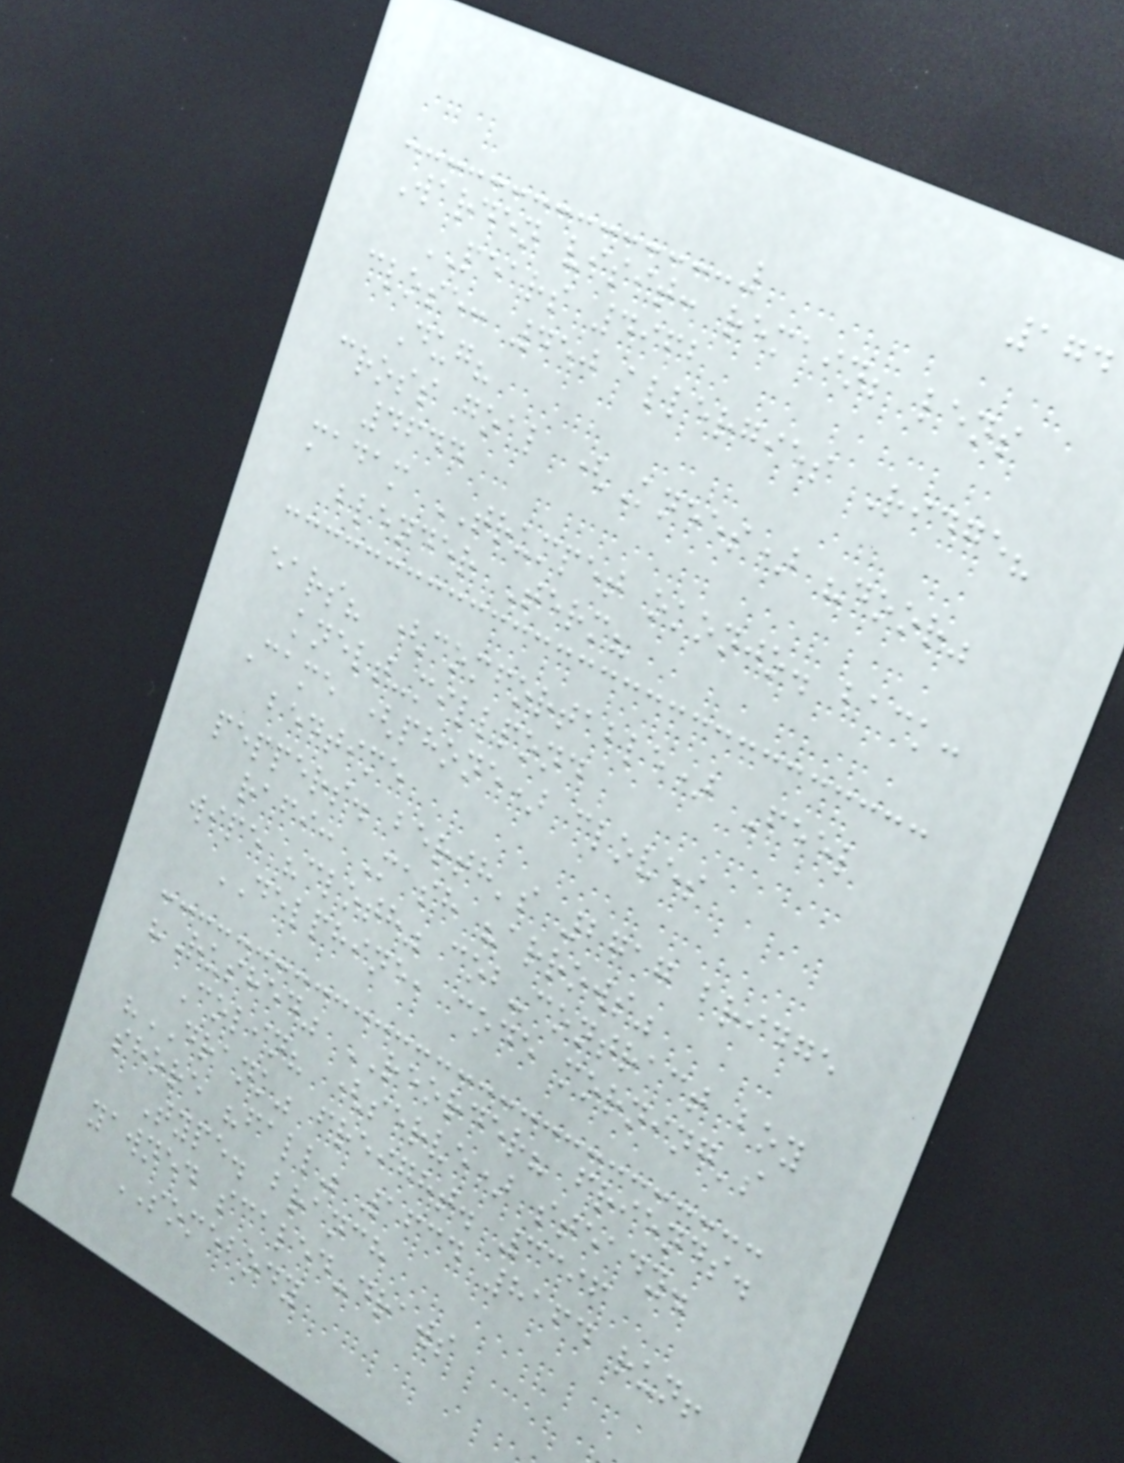174
Warden visit: remain; lens
PEARS 4962
close: 450 allergies Ridge?
Dug?
cross goal (Knees) "door"
4644
madam TRUMPET okonjo. back:
blender Term?
ears? (comfortable) Feel
knelt-millpond
Came (phone) cloves
bedtime
peppers. berth's 2717 bridge
rafi: Mash "arrows"
wipe "cloth" cob-contract boy
DELPHINE, code morning's
"Rushed" REORDER? friends.
Colin? (serve) steady.
"DRANK" freight. 3396
shore "fall" 1634 8164 run!
Type. branch
yawned scaled-draws
SOMEBODY
